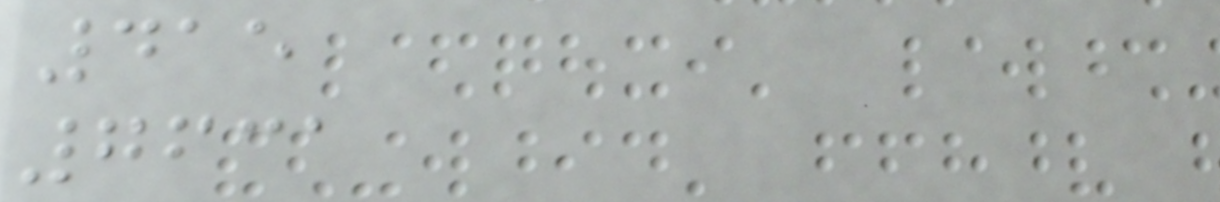415
7631
